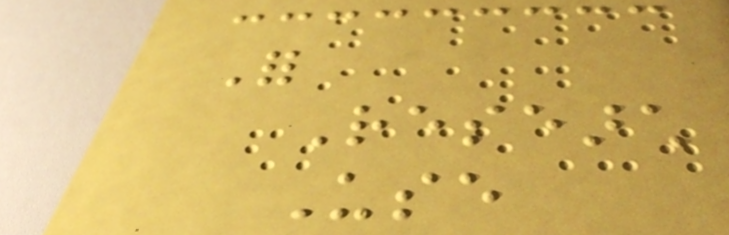For
Research
Use
